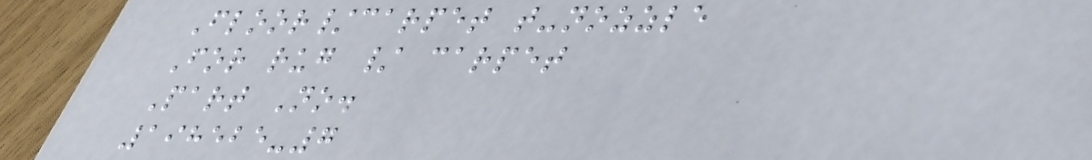Floor/carpet t-nozzle
For rug / carpet
Part No.
198525-7
